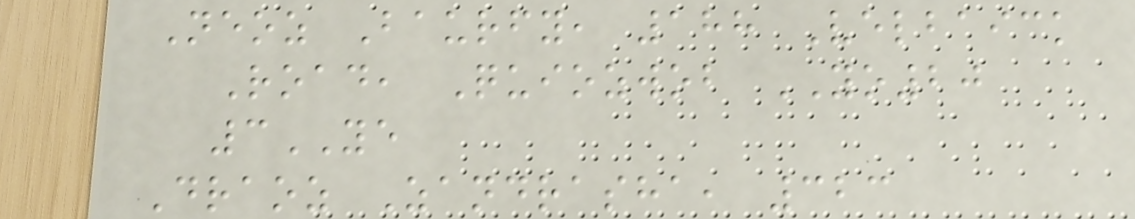Neoz Baurfy, 188 Velbaick
Road, Quiozwob YO20
3YE
Draoz Zandrasha, 323
